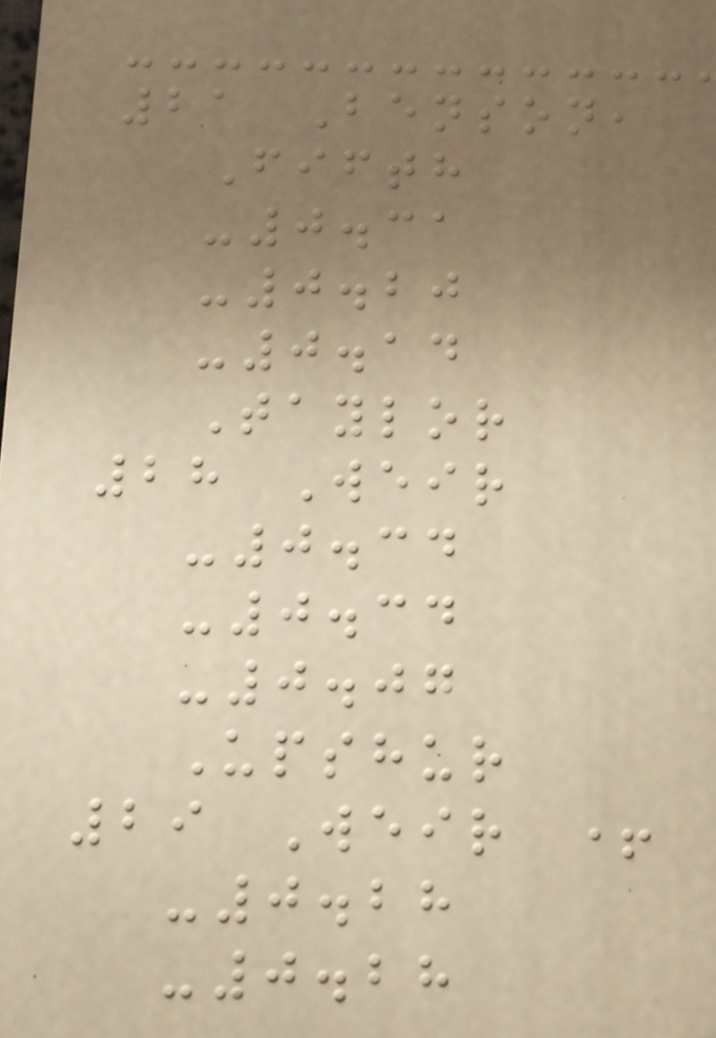21 Benson,
Fifth
-0.31
-0.20
-0.14
Taylor
28 Weir
-0.34
-0.34
-0.07
Upshur
29 Weir +
-0.28
-0.28
